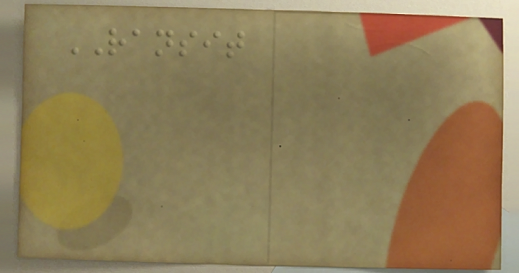RANSIT
